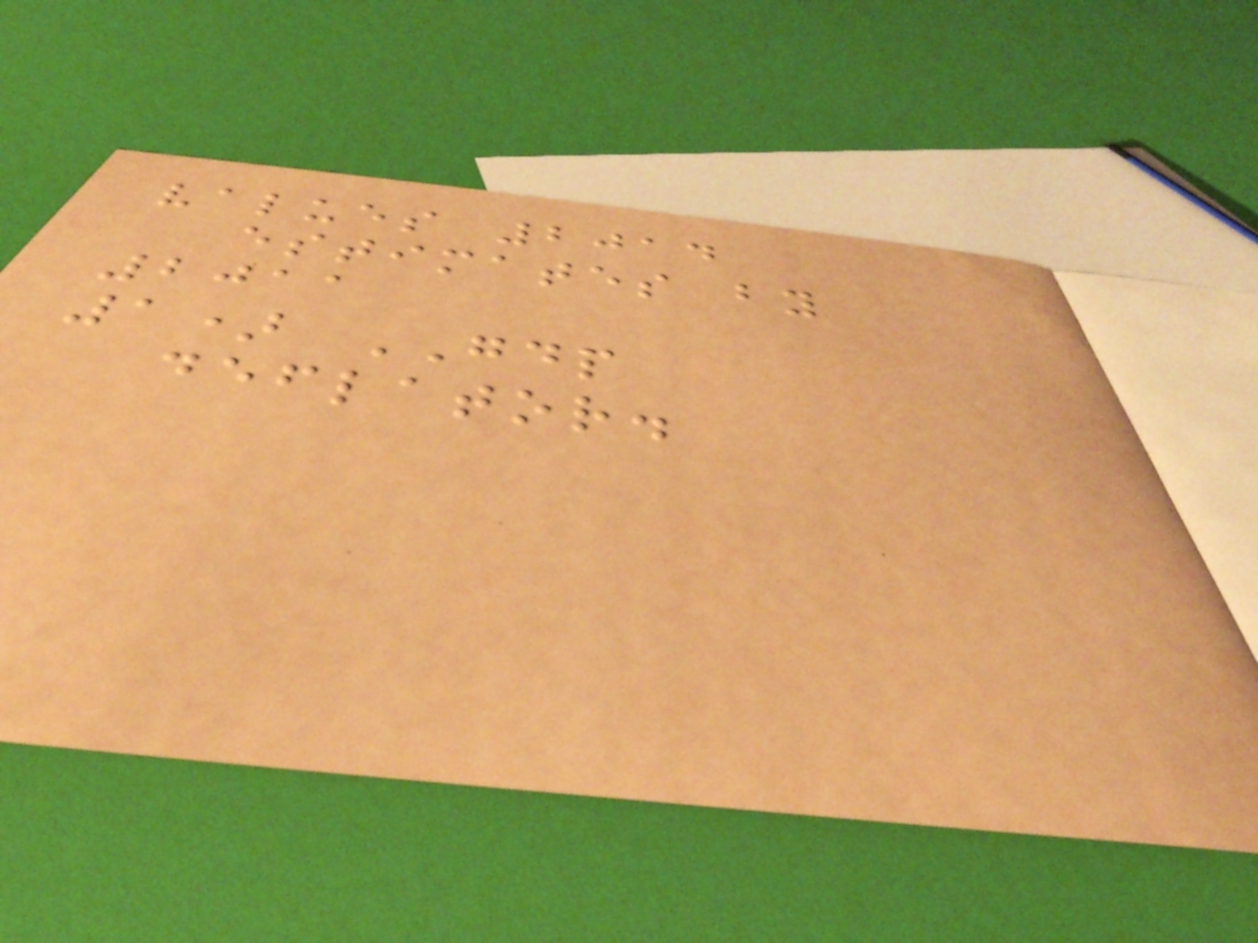values 2014
estimates by
2011
1) GDP
deflator.
